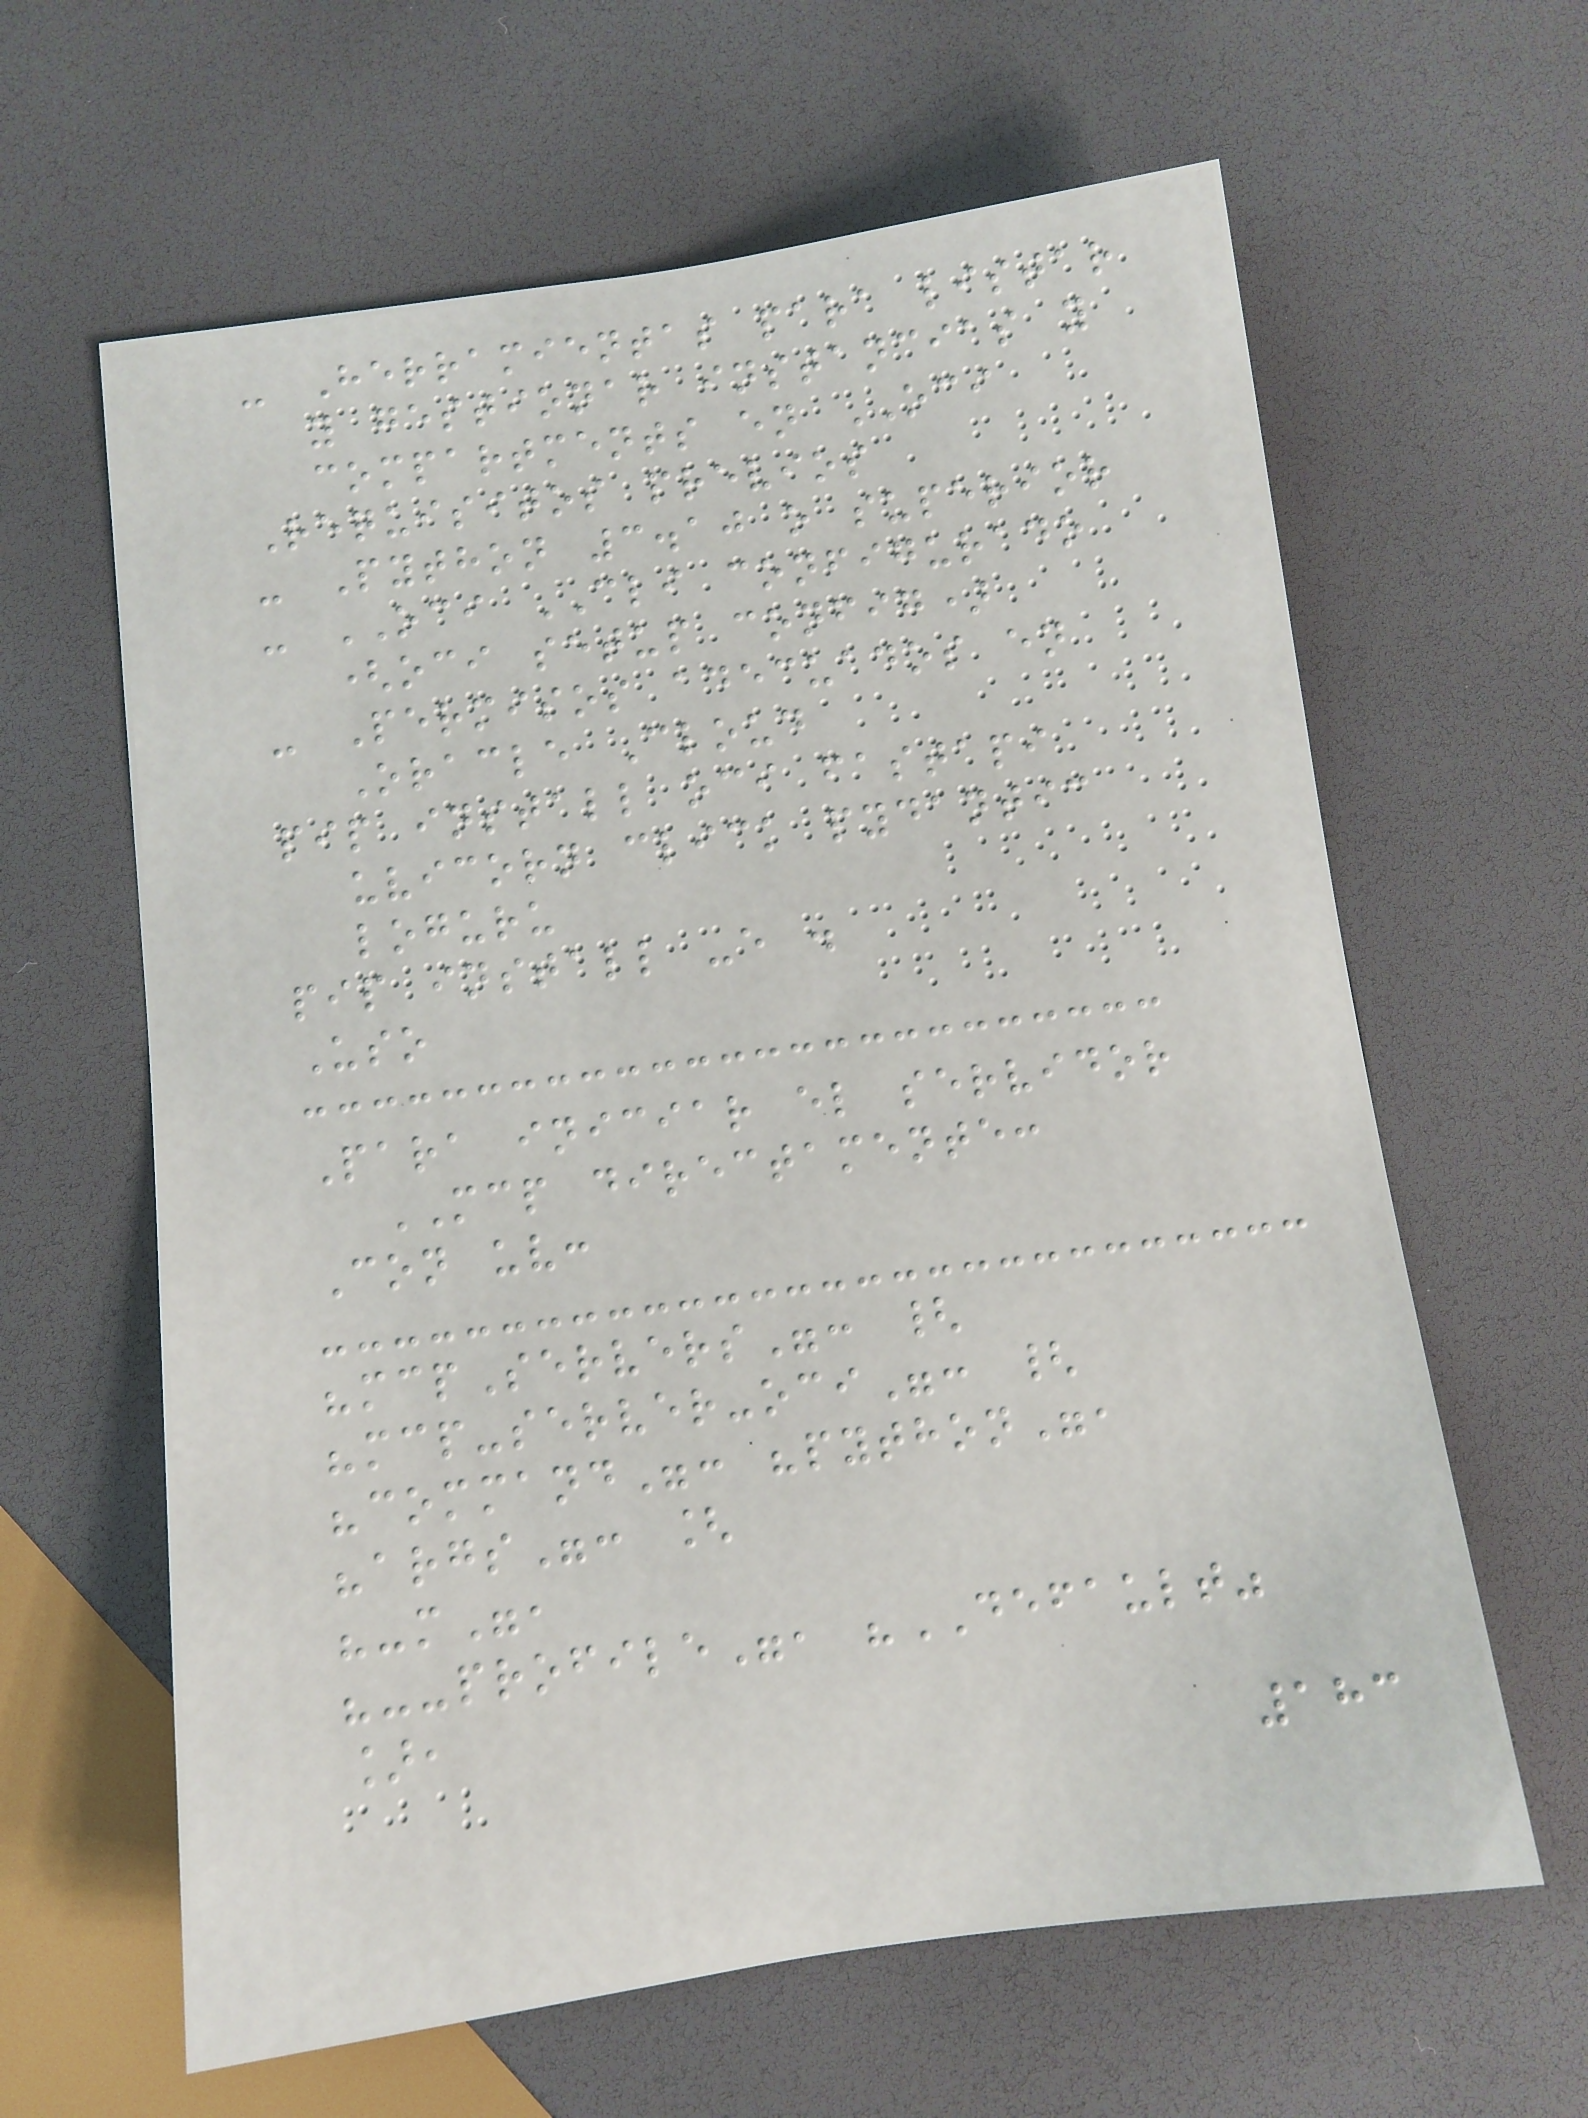- Herramientas para listar
y gestionar instancias y
compartments en OCI
Requisitos previos
- Python 3.10 o superior
- OCI CLI configurado
(oci setup config)
- Permisos adecuados en
Oracle Cloud
pip install oci fastapi
uvicorn click pydantic
loguru
pip install -e .
Uso
Para iniciar el servidor
MCP directamente:
Con uv:
"mcpServers": {
"mcp-server-oci": {
"command": "python",
"args": [
"-m",
"--profile", "DEFAULT"
],
183
